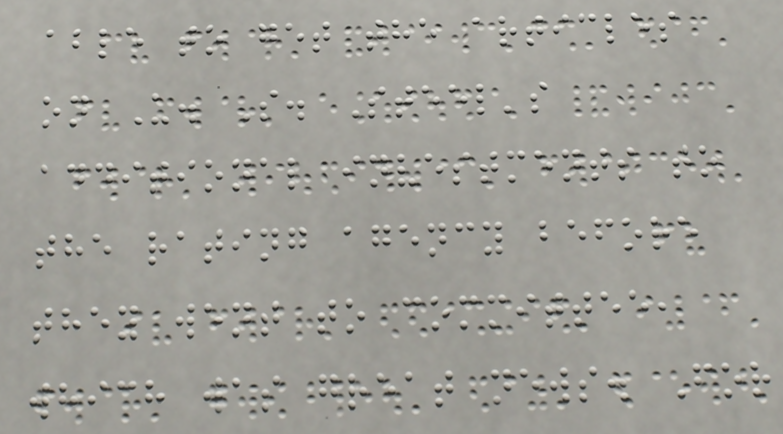able to get the articles
on U. S. Steel's
additional investments to
the rating agency before
they went to committee,
which was great news. For
